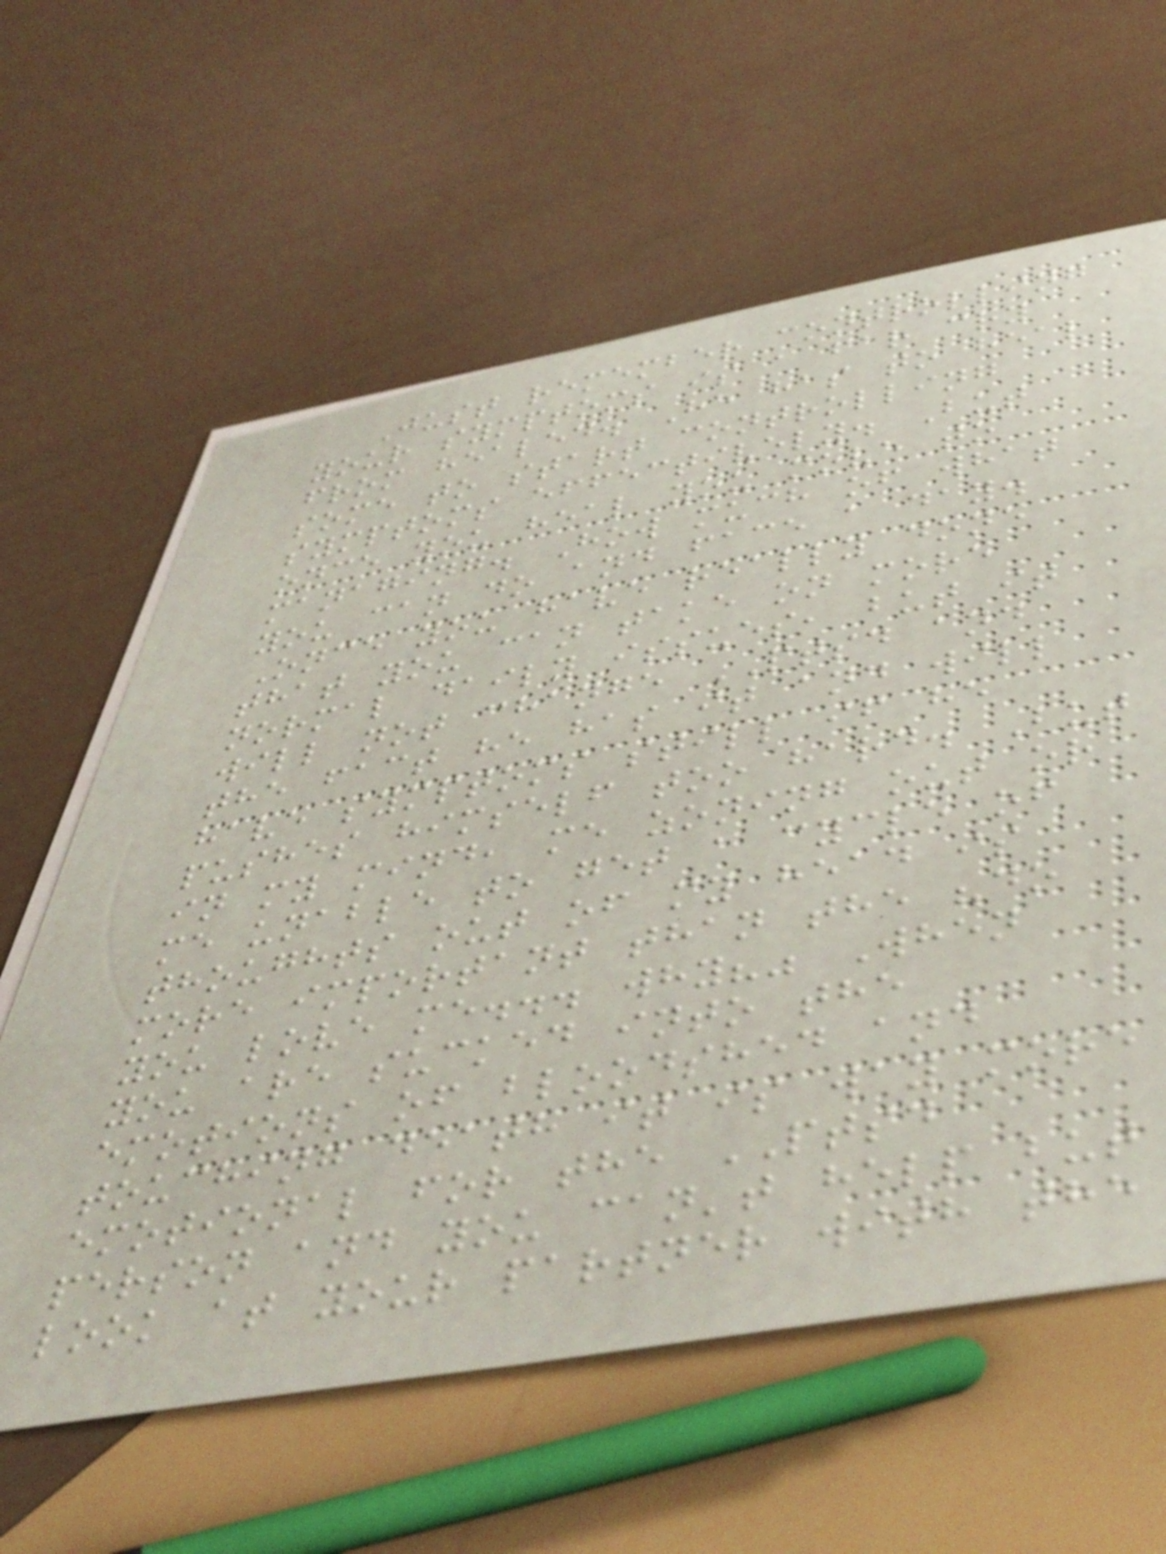Just remember controlling
your symptoms is a far cry
from healed. He has to heal
some to start controlling
symptoms effectively. But
once you heal you move to
managing. How much of what
you can do and face a day.
Once you have really done
that you can take on more
normal daily issues, but it
will not change PTSD and
the fact he has it and will
have symptoms still if he
pushes himself too hard. But
in my mind, me zoning out or
me unable to get a cycle of
thoughts out of my head is
more important than the "do
you love me... why?" When
you are sucked into the
emotions of bloodshed and
touching death it is way more
emotional for the PTSD
person and you can't help but
look at your partner with the
